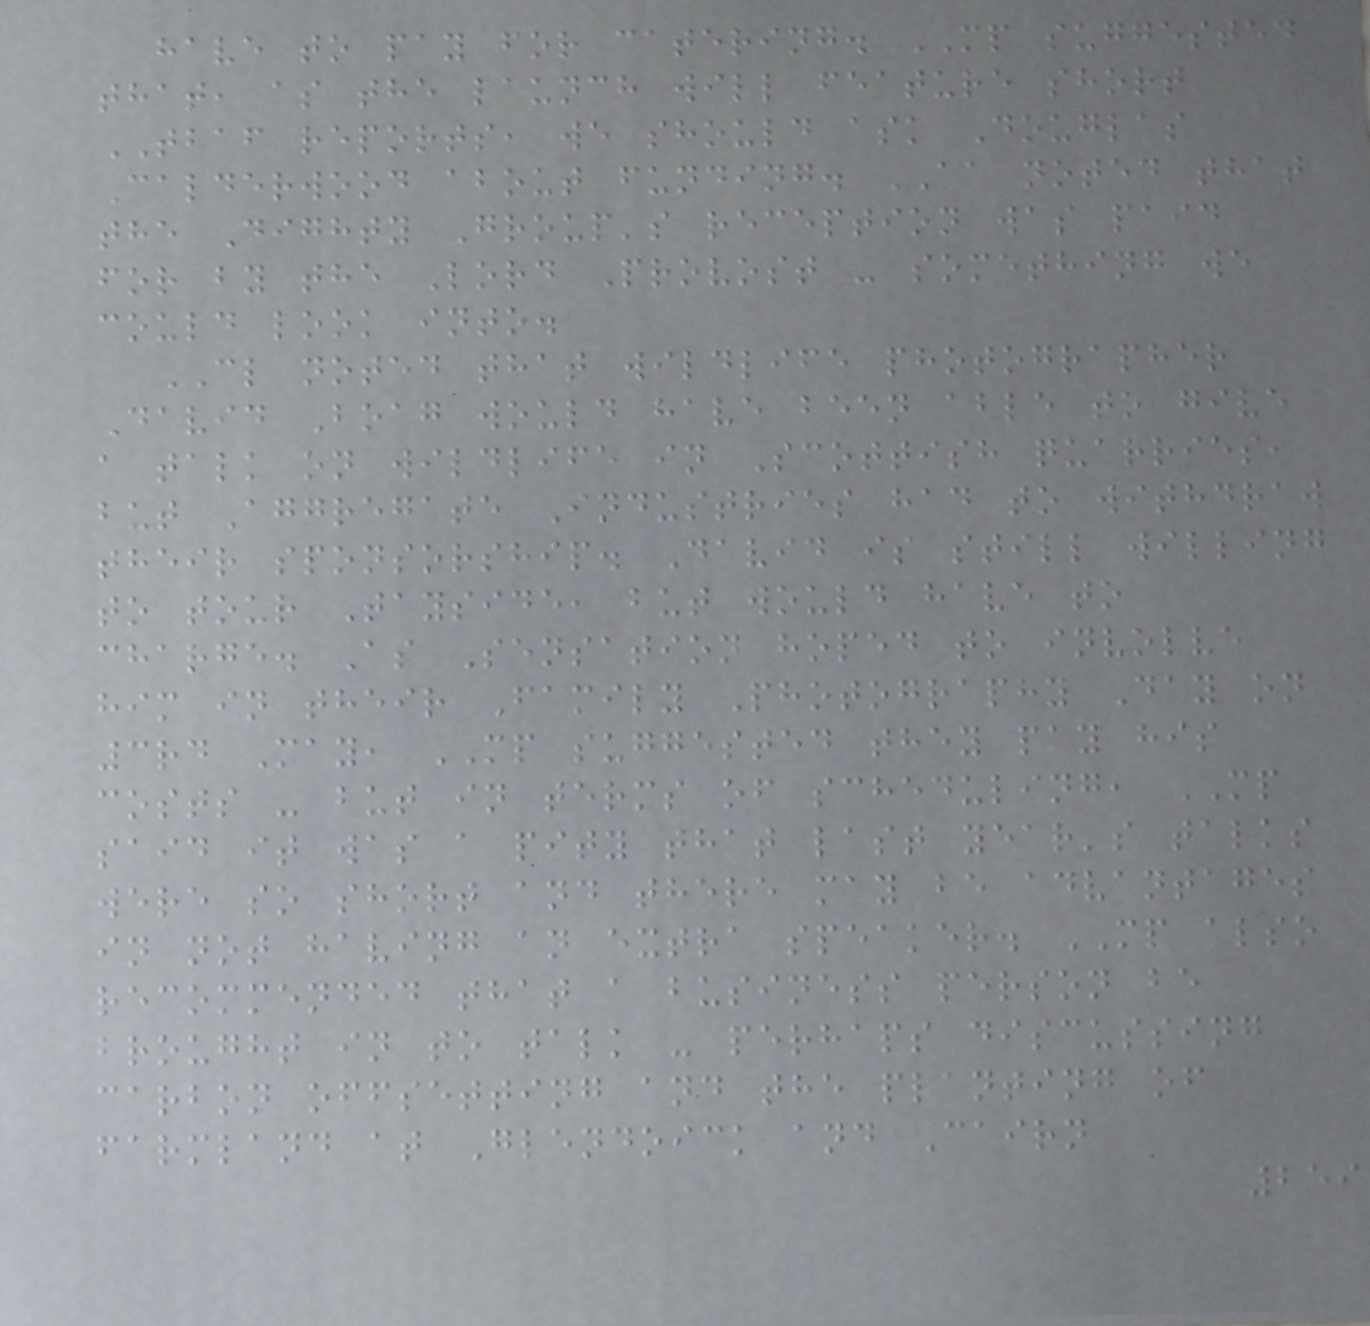have to pay for catering. MP suggested
that, as the launch will feature short
TBAF reports, we should ask Douglas
Calderwood about funding. AA noted that
the Dighty Group's reception was paid
for by the Lord Provost - something we
could look into.
CL noted that wildlife photographer
David Boag would have been able to give
a talk on wildlife in Scottish quarries,
but Aggregate Industries had to withdraw
their sponsorship. David is still willing
to tour Tayside, but would have to
charge. As Sensation hoped to involve
him in their Family Photography Day on
3rd May, MP suggested they pay his
costs - but in terms of scheduling, MP
said it was a pity that last year's talks
were so short and there may be advantages
in not having an extra speaker. MP also
recommended that a business person be
brought in to talk - perhaps discussing
carbon offsetting and the planting of
farmland at Glendoick and Cairn
259
